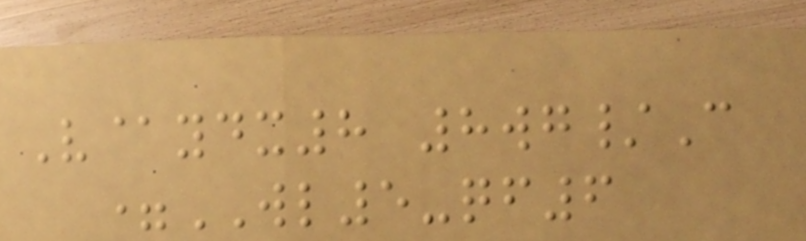V@ydx8 8wg/C
=WL5-qf6
